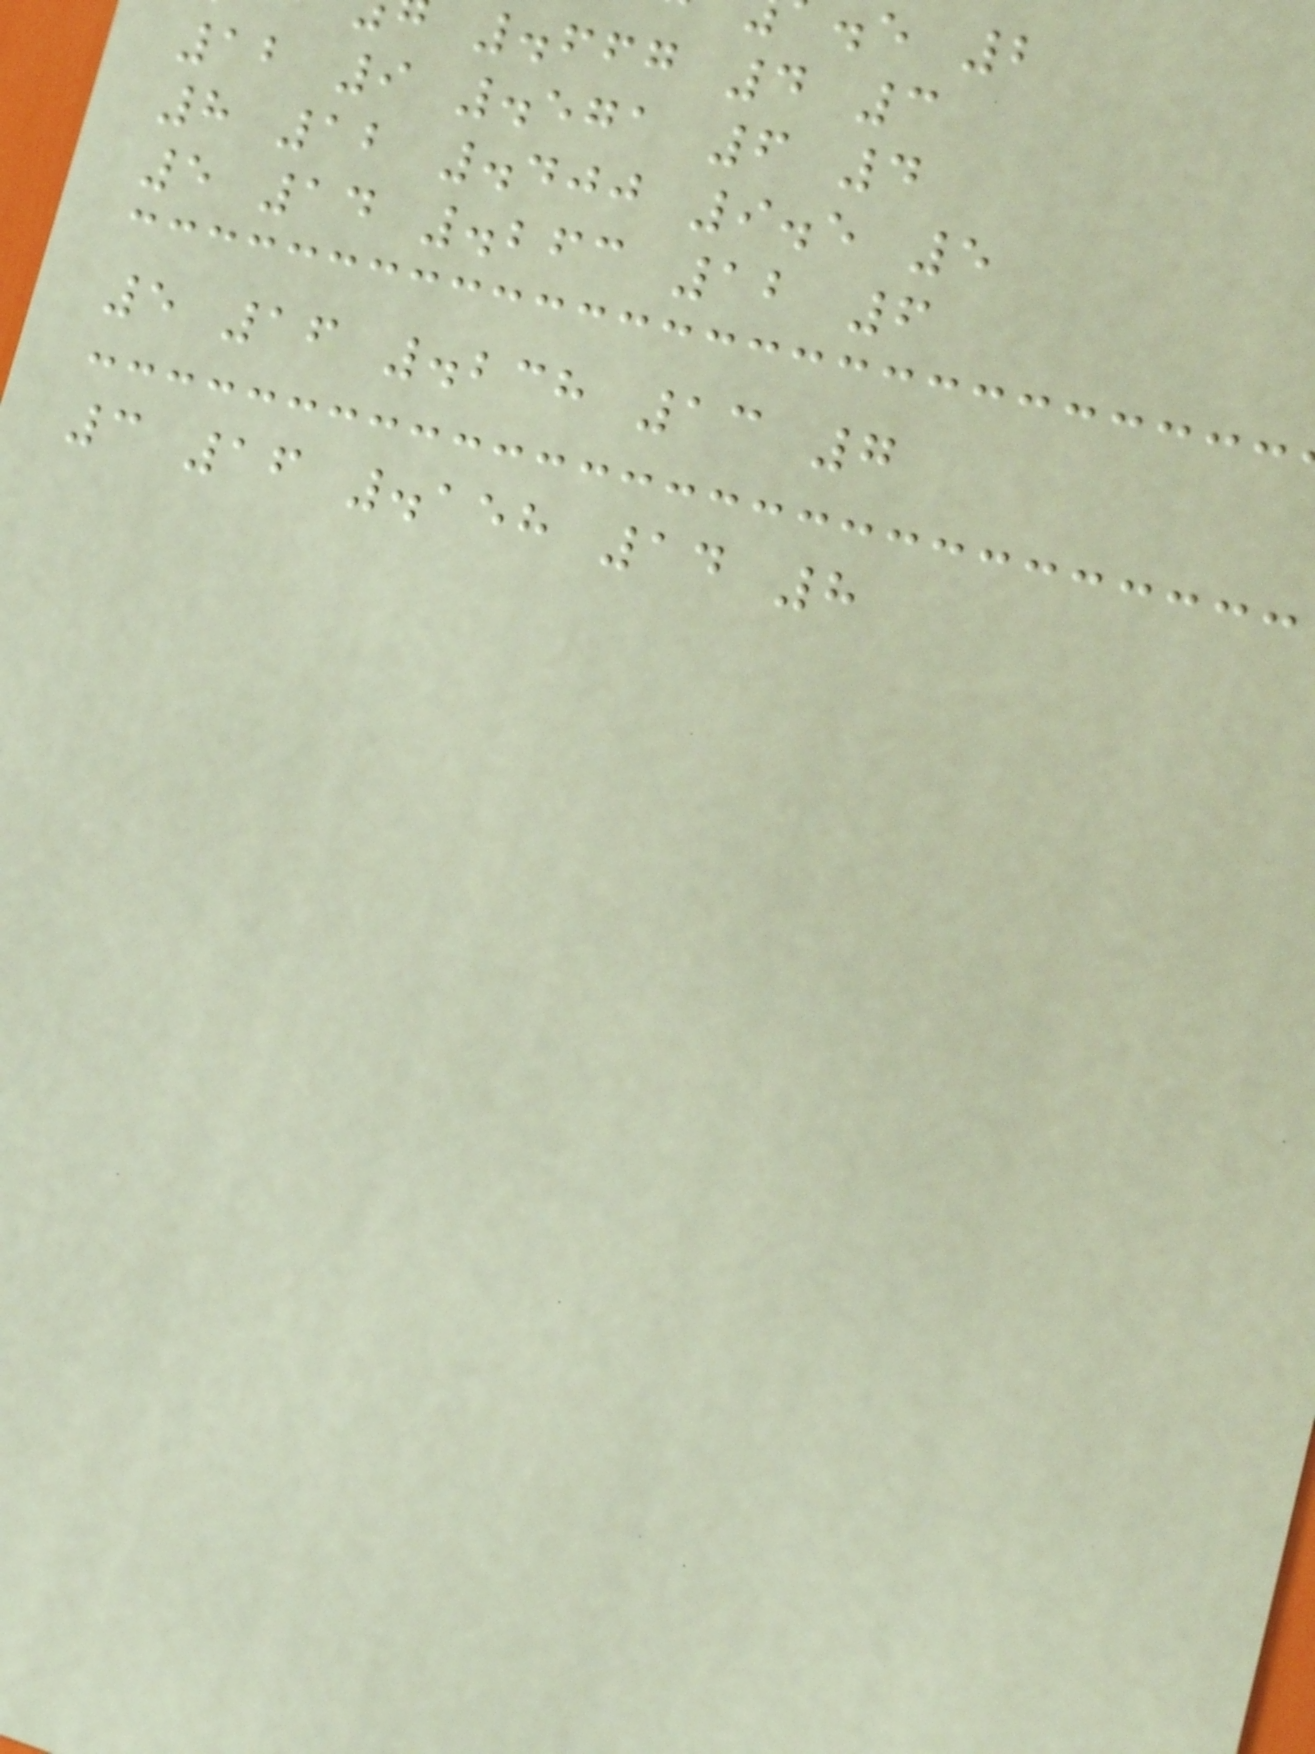.e 2
.667 4 3
12 9 .571 6 4
8 12 .400 9.5 5
5 14 .263 12 6
5 16 .238 13 7
3 16 .158 14 8
